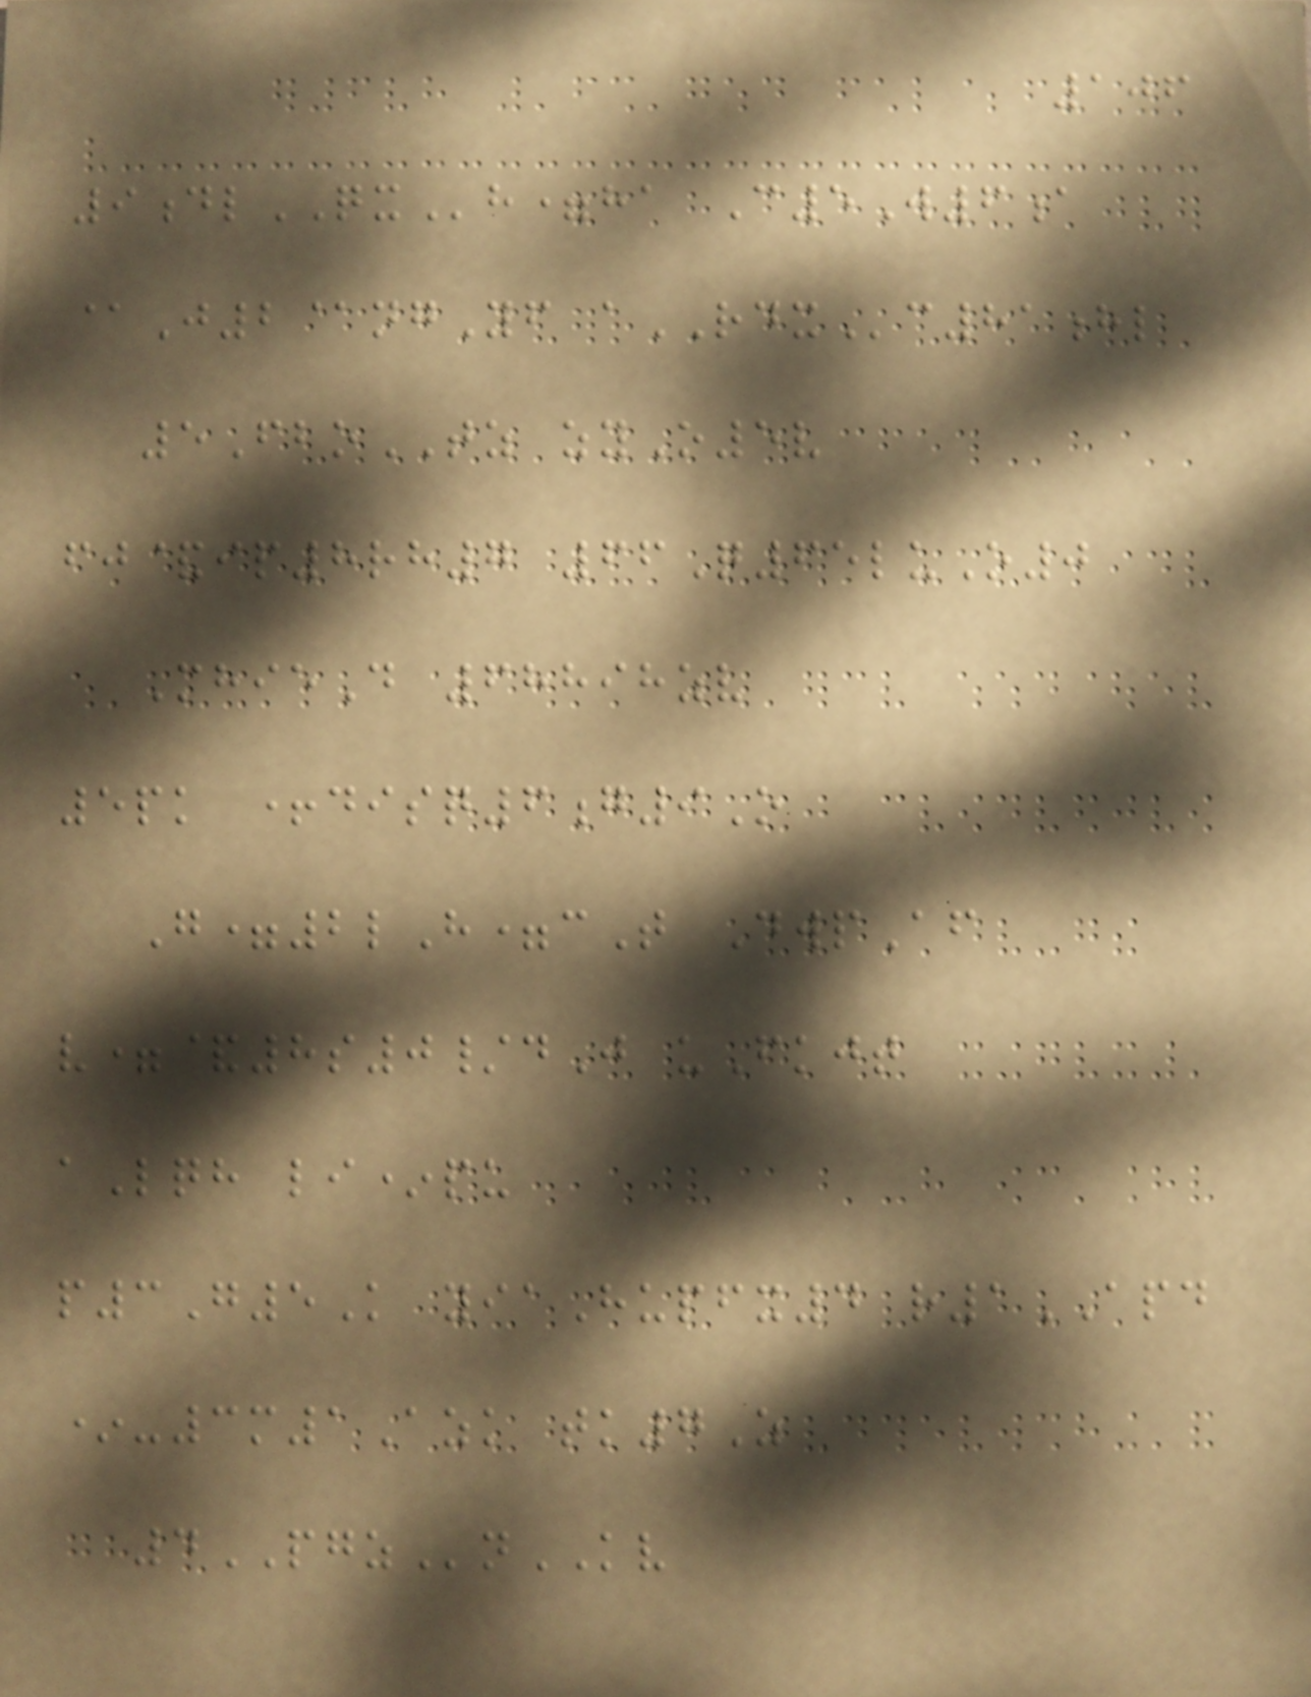106
9dlQXh=ha C5W6a
@J2@ngYf aRDXc81hl
5FboTZ zyO5v
fj&ip8rh7 66Q65luO0
MhieD 68898zv
5pk +disq6g9O
G=2lH=cT DwpAf
v=&8s0/dJ uFkjt
aLqh li*pu
p3G5K yiaHupfx4 r1APD
*-3m1Azk tk7Z
4PGZnKV
